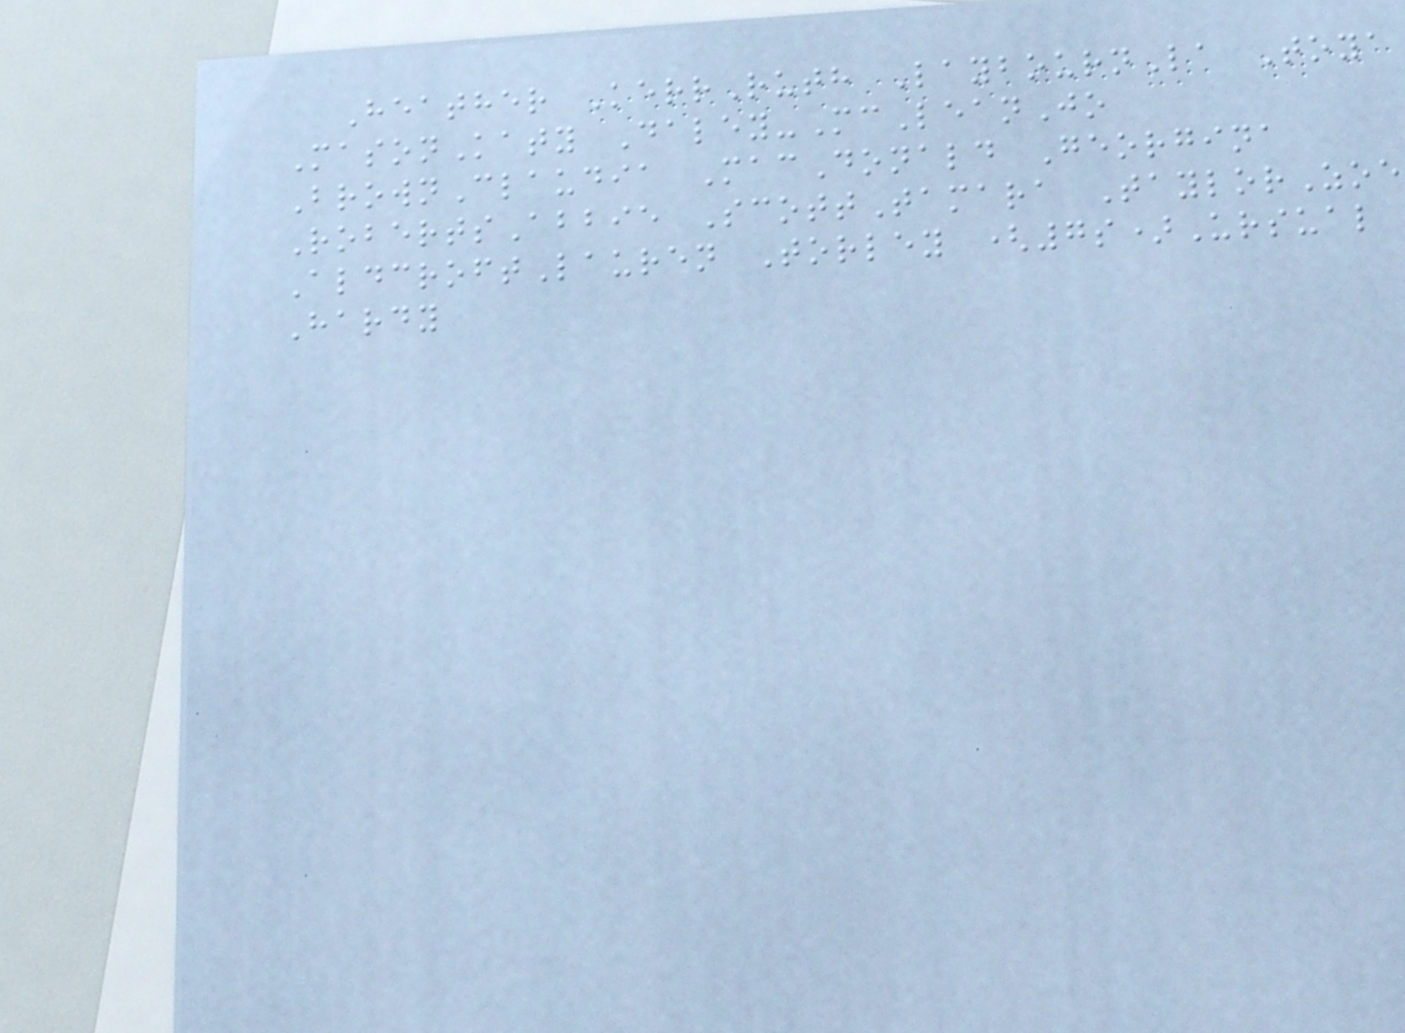Heather KerrRuth LaybournLa Toya
MasonKaty Daley-McLeanJo
BrownClaudia MacDonald Georgina
RobertsAbbie ScottTamara TaylorZoe
AldcroftLauren Torley (7s)Ursual
Hardy
